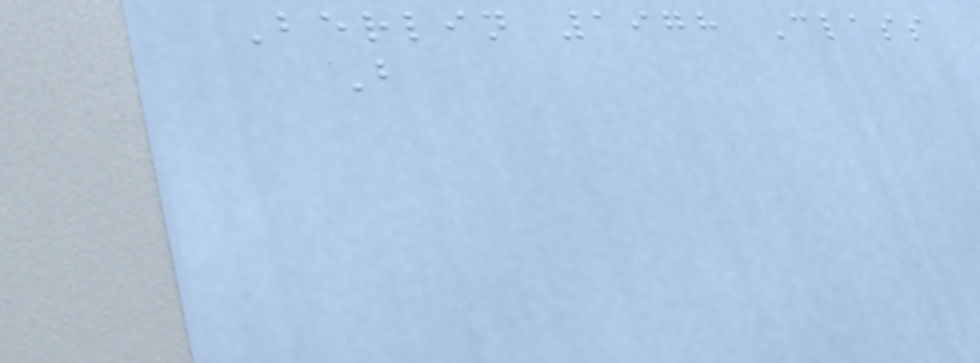Berlin 1978 Class
B
